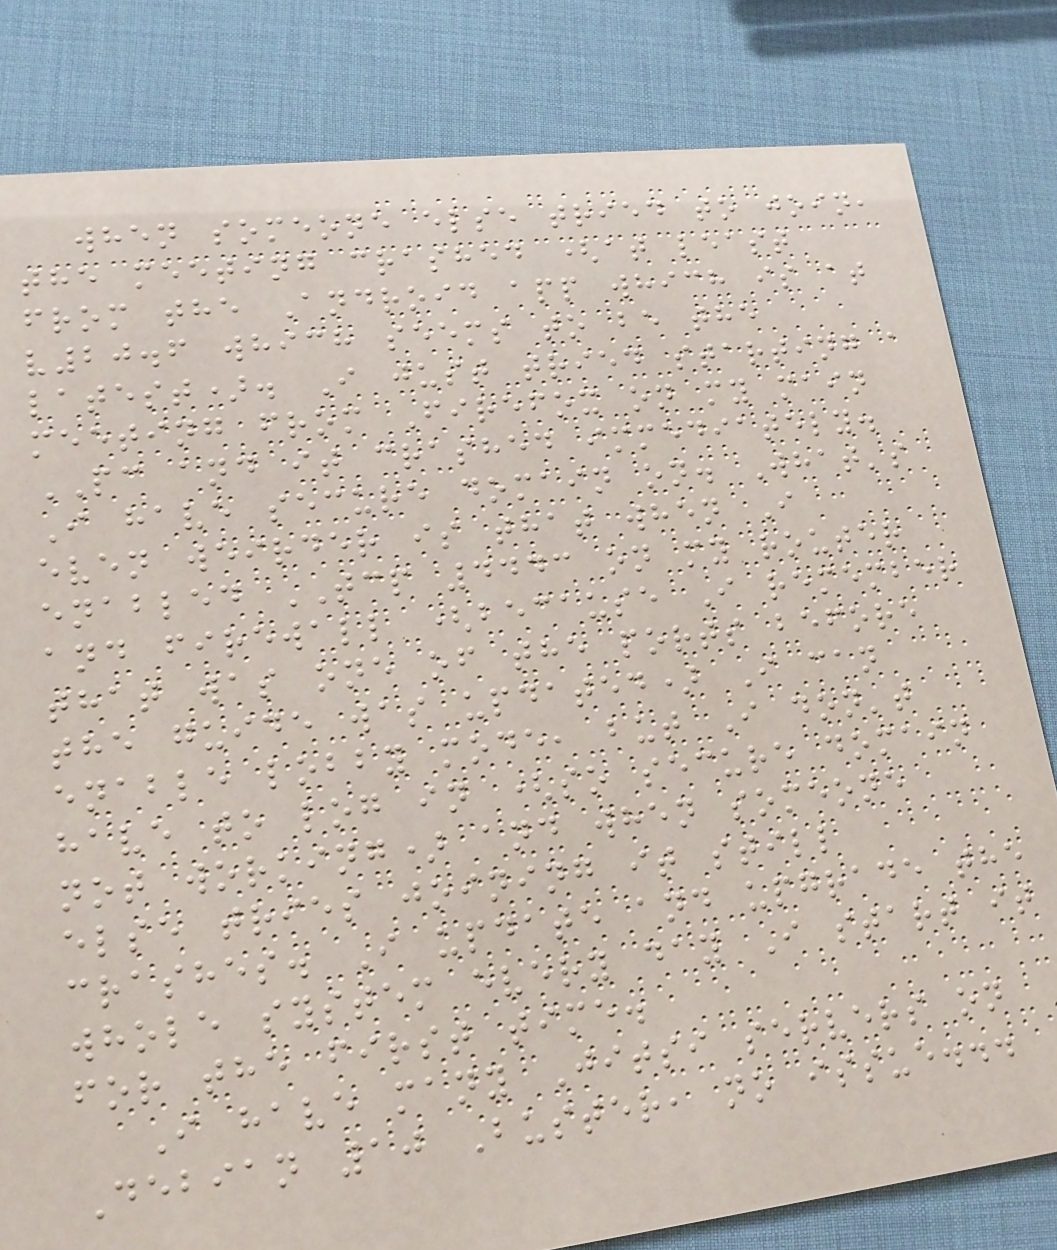when someone else tried to join,
the meeting crashed (at least
from the Android app which is at
v20.6 which seems to be the
latest). I just tried starting a
meeting from Firefox on my main
PC and it crashed immediately.
I have secure domain on. What's
even weirder is that when I
enabled TCP 4443 on my router
and firewall (because I remember
that was one of the ports before
the guide was updated) I can
enable lobby mode, but I don't
have to log in (so secure domain
not working) and when someone
else tries joining it still
crashes. I update and upgrade the
whole system every day I start it
for the first time.
I have many Jitsi servers on
Debian 10 Buster, no issue...
